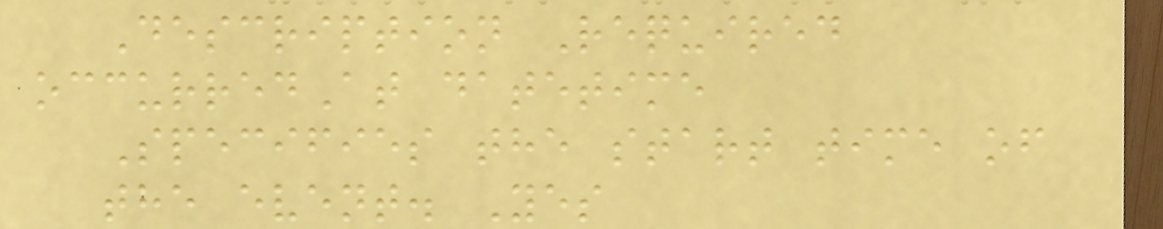Description Required
occurredAt datetime
Specifies the start time of
the event. Yes
